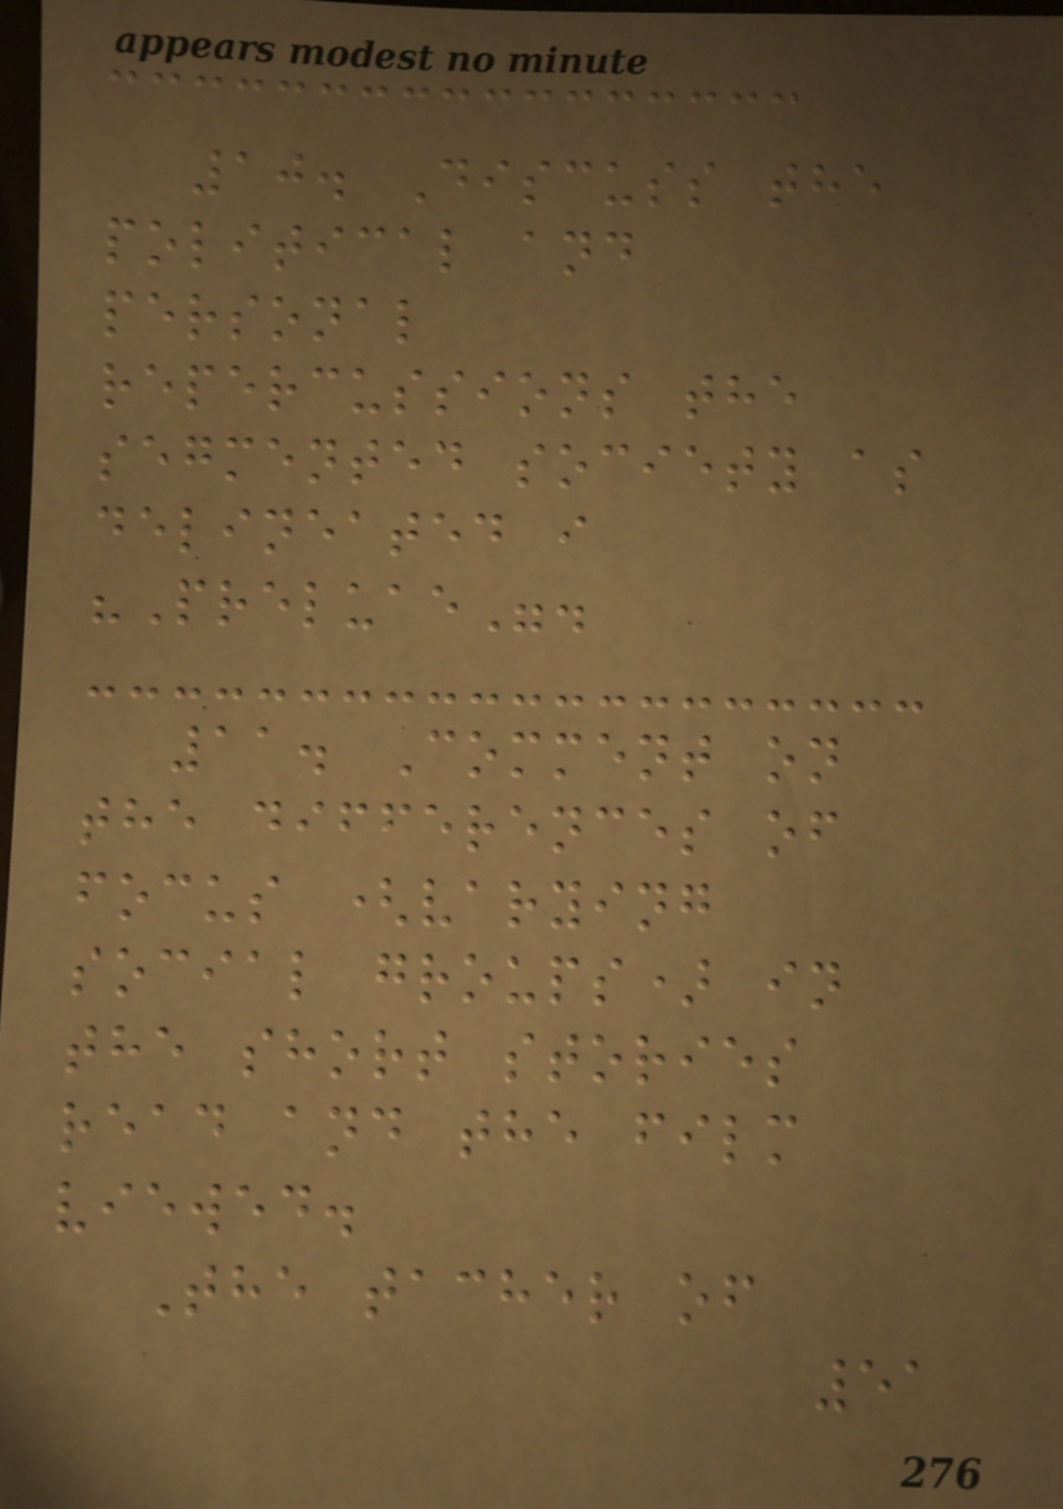10. Discuss the
political and
personal
repercussions the
segmented society as
delineated i
"Preluae".
11. Comment on
the differences of
focus (varying
social groups) in
the short stories
read and the film
viewed.
The tacher of
51
